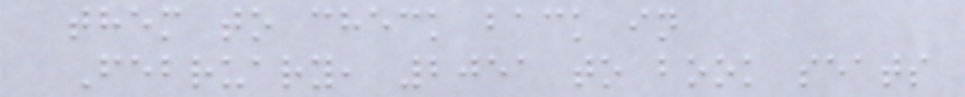them to check back in
February, 2051 to book seats
